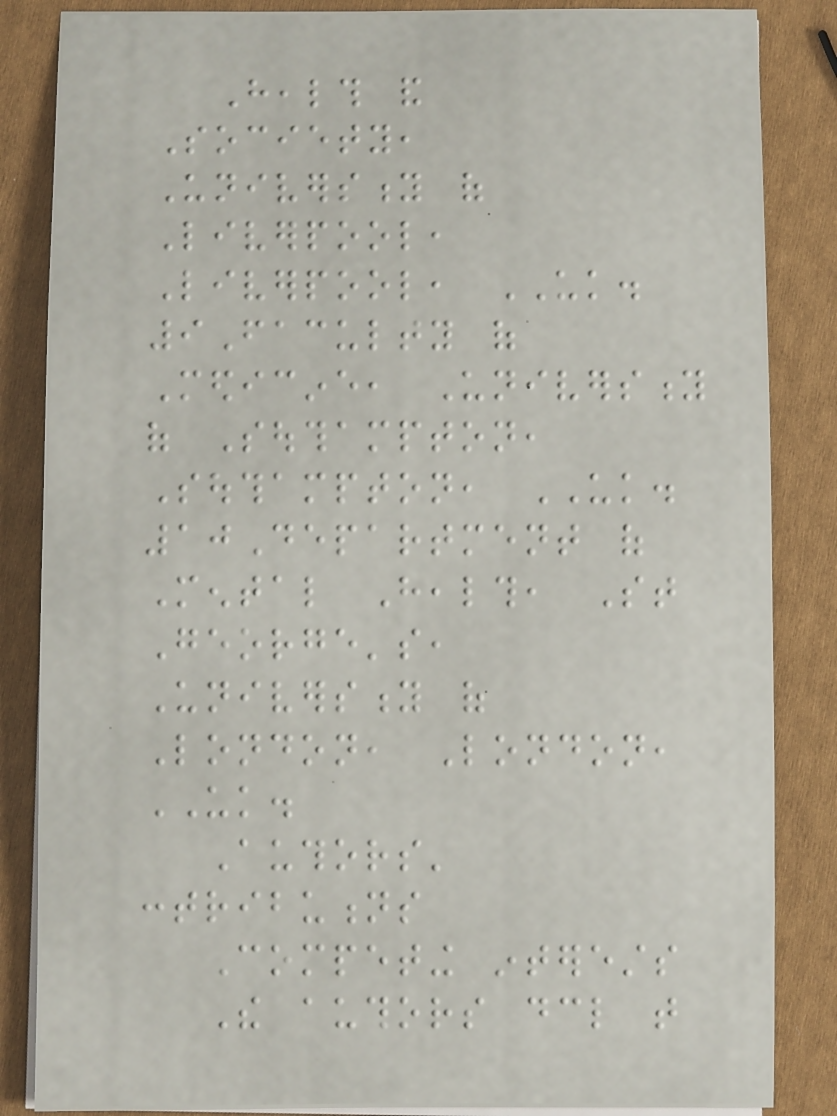Health and
Society,
University of
Liverpool,
Liverpool, UK.
9Faculty of
Medicine, University
of Southampton,
Southampton, UK.
10Department of
Mental Health, St
George's,
University of
London, London,
UK.
Authors'
contributions
Competing interests
The authors declare that
